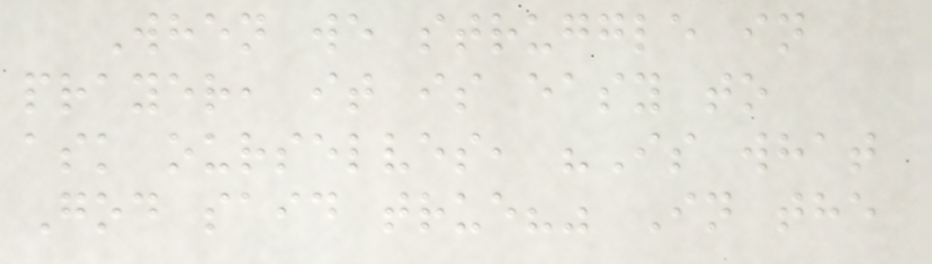When we struggle in
prayer, it is easy to
ask ourselves, "Is what
God said true?" In the
